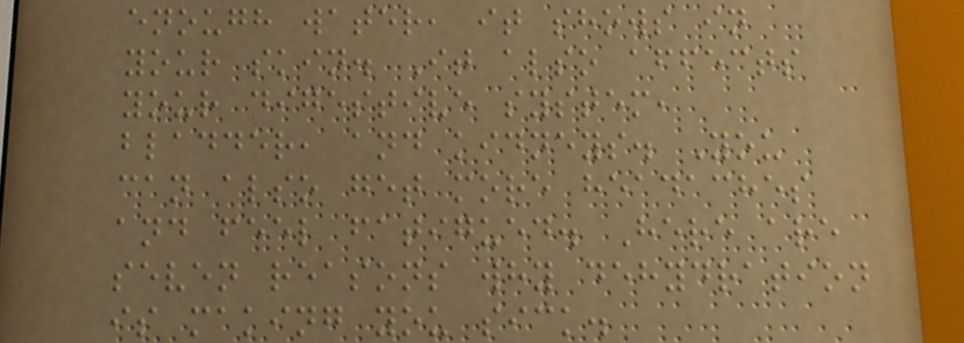enough water, it shows in
your skin. It also affects
your digestive system,
bladder, and kidneys. You
can also get more headaches
and feel fatigued. Here are
seven reasons why dehydration
is making you sick.
